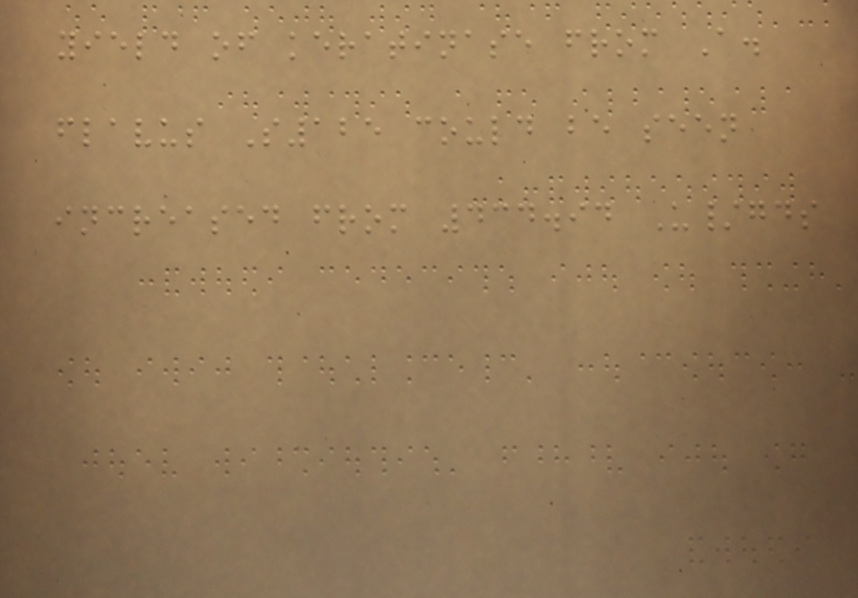yield of keratinase from A.
flavus S125 could be seen
increased from 434.94 U/gds
